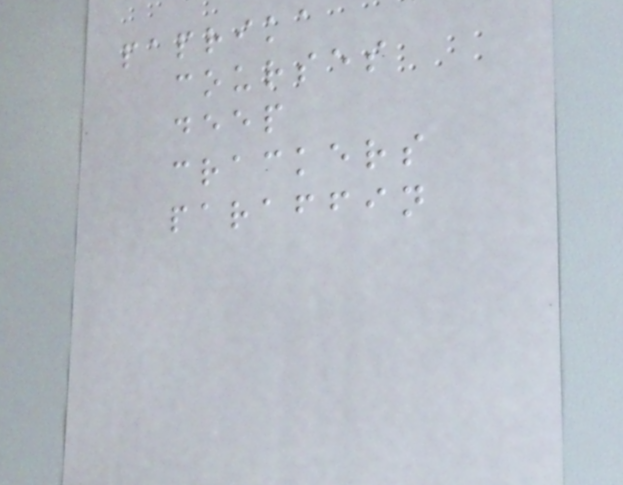paprika
courses
deep
crackers
paraffin
